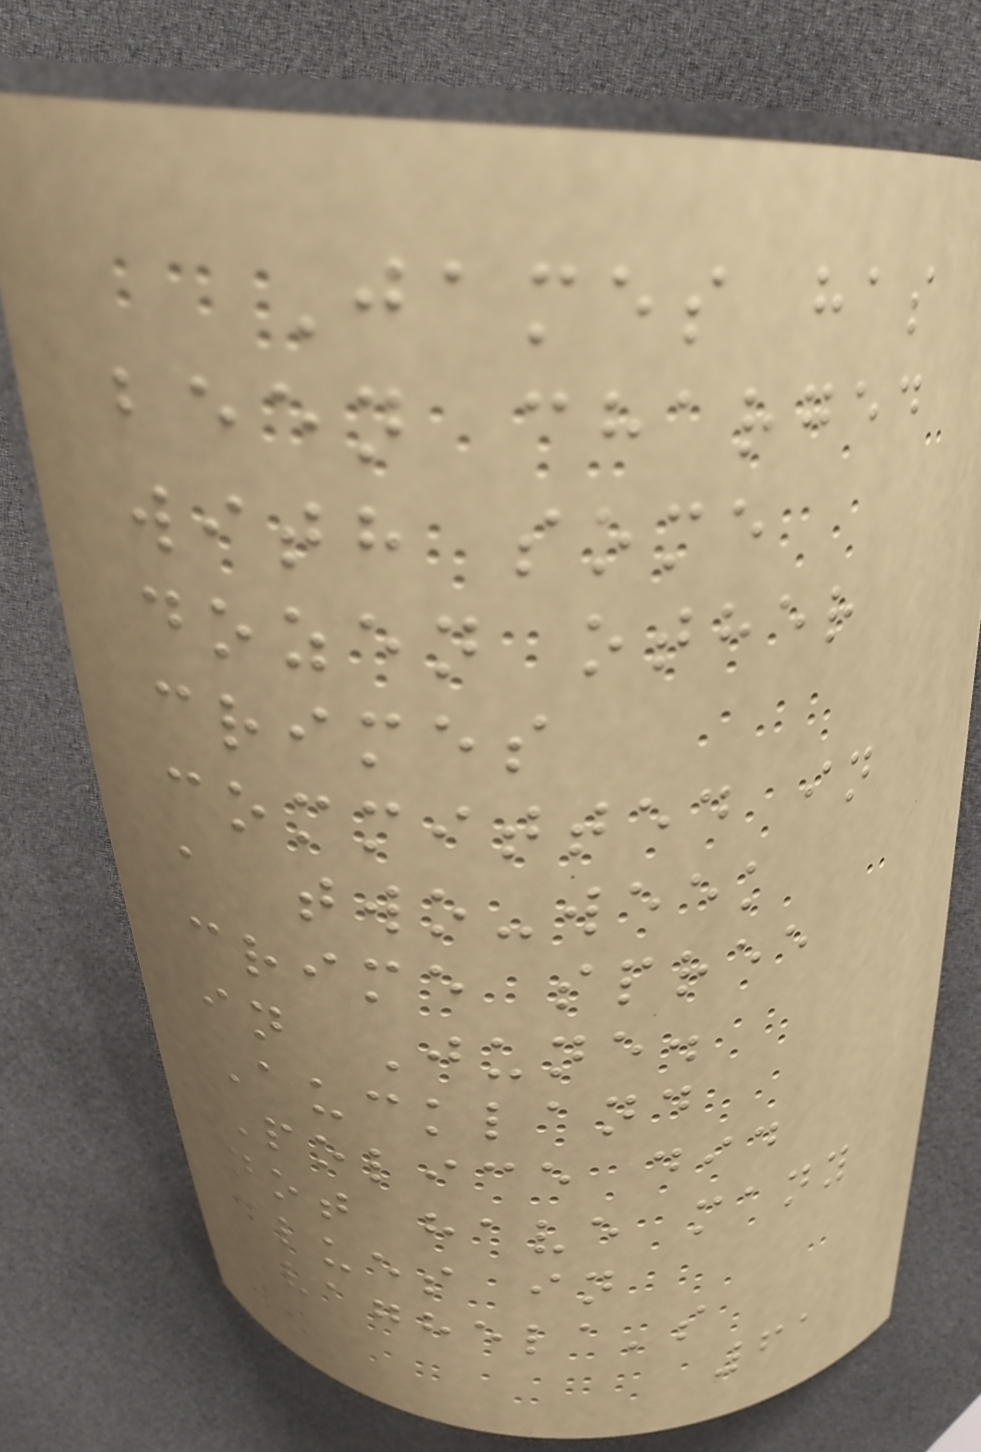James has
been charged
with some
dozen other
crimes
committed in
a two-week
crime spree
in June.
Auckland
Police did
not have many
clues in
Vaghela's
61
